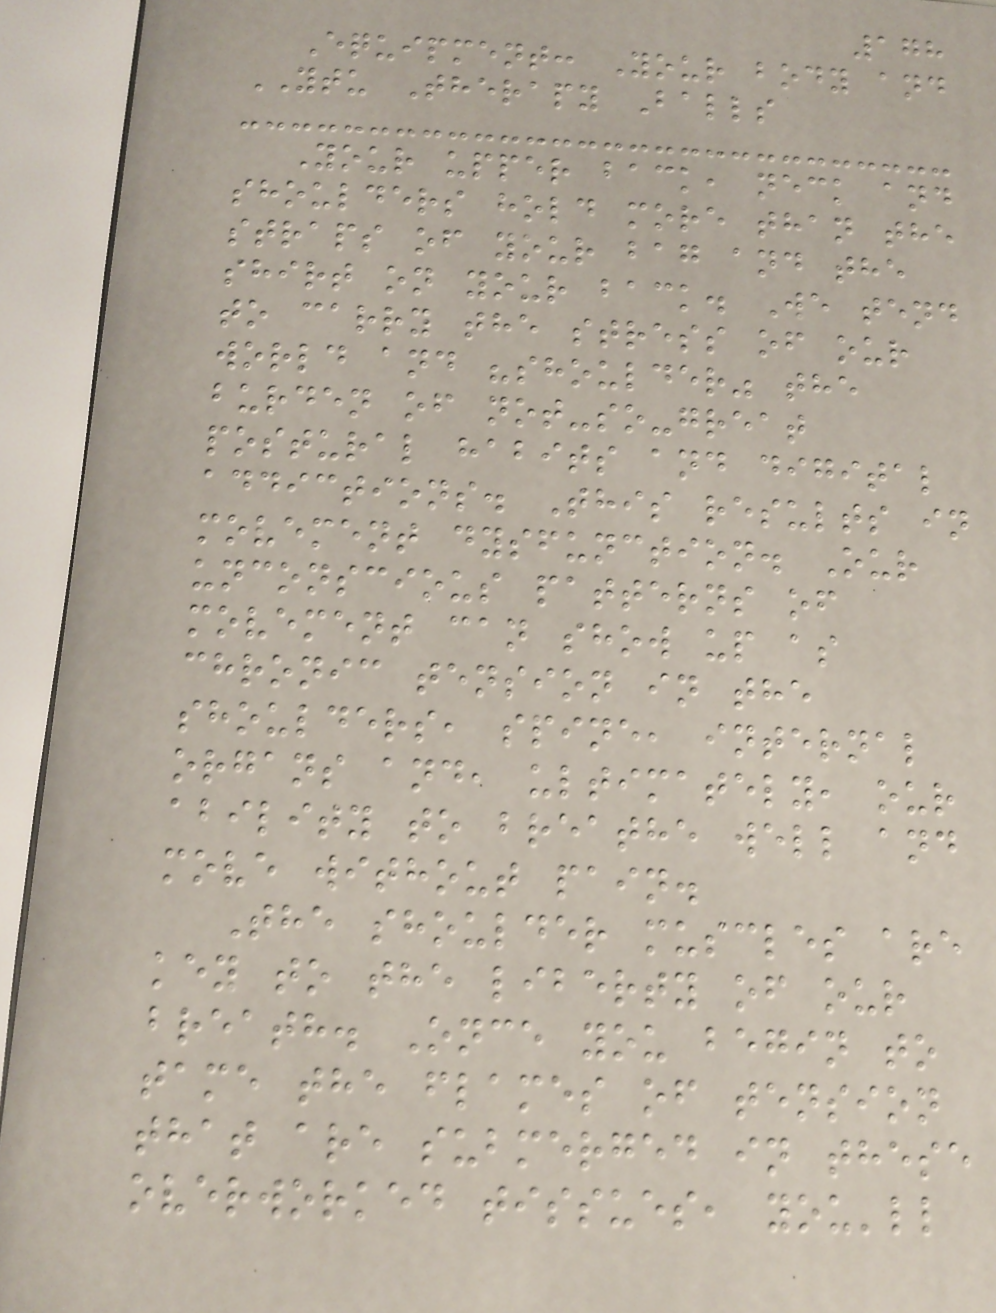178
Equipment: Your body and
YTU Therapy Balls
Your upper back, neck and
shoulders hold more than the
straps of your bag and the
shirt on your back. We tend
to carry the stress of our
world and "shoulder" the
burden of not-so-great
postural habits and digital
addictions. This results in
movement dysfunction. Our
unconscious patterns of
movement can show up as
chronic tension in the
shoulders, spine, internal
organs and, ultimately, our
ability to breathe well and
move without pain.
The shoulder muscles are
key to the liberty of our
breath. Once you begin to
tame the flames of tension
that are submerged in these
overworked tissues, you'll
